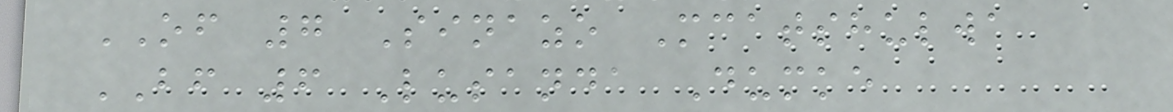OF 7 Sinazo Mcatshulwa
BF 6 Lusanda Dumke
